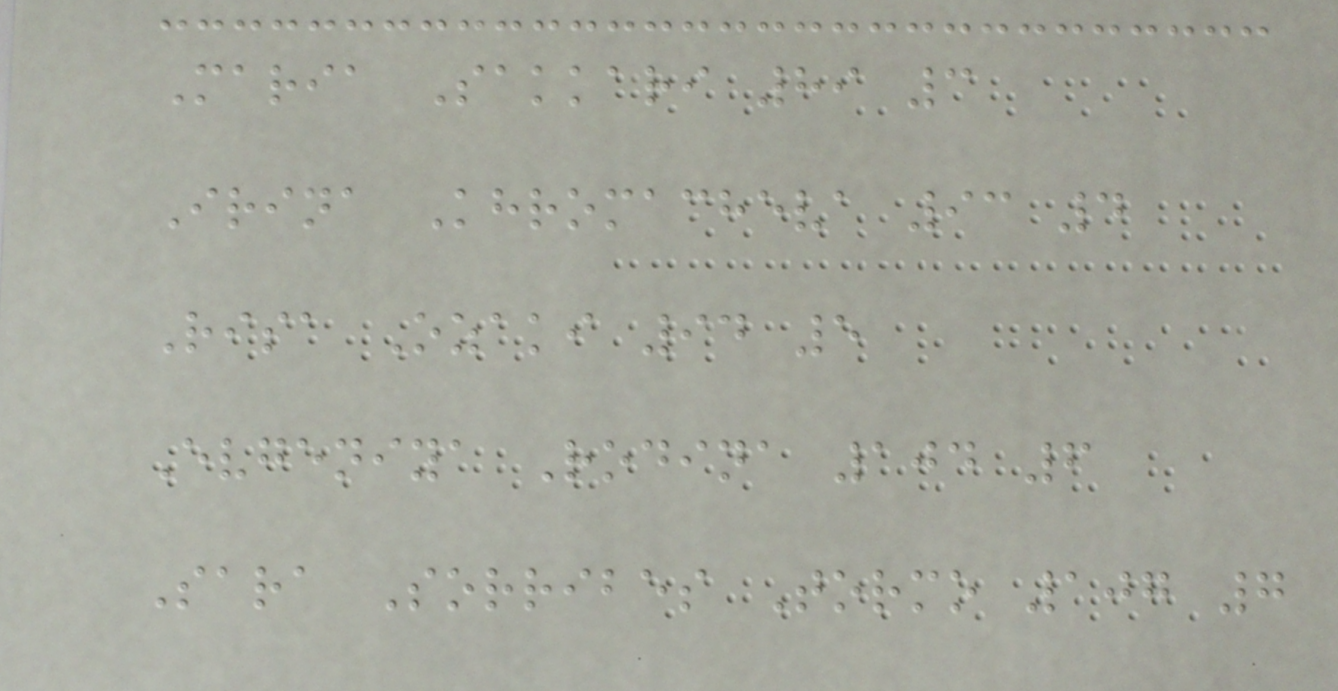Maria Sakkari 89 3
Irina Khromacheva 93 4
Risa Ozaki 94 5
Evgeniya Rodina 104 6
Sara Sorribes Tormo 107 7
